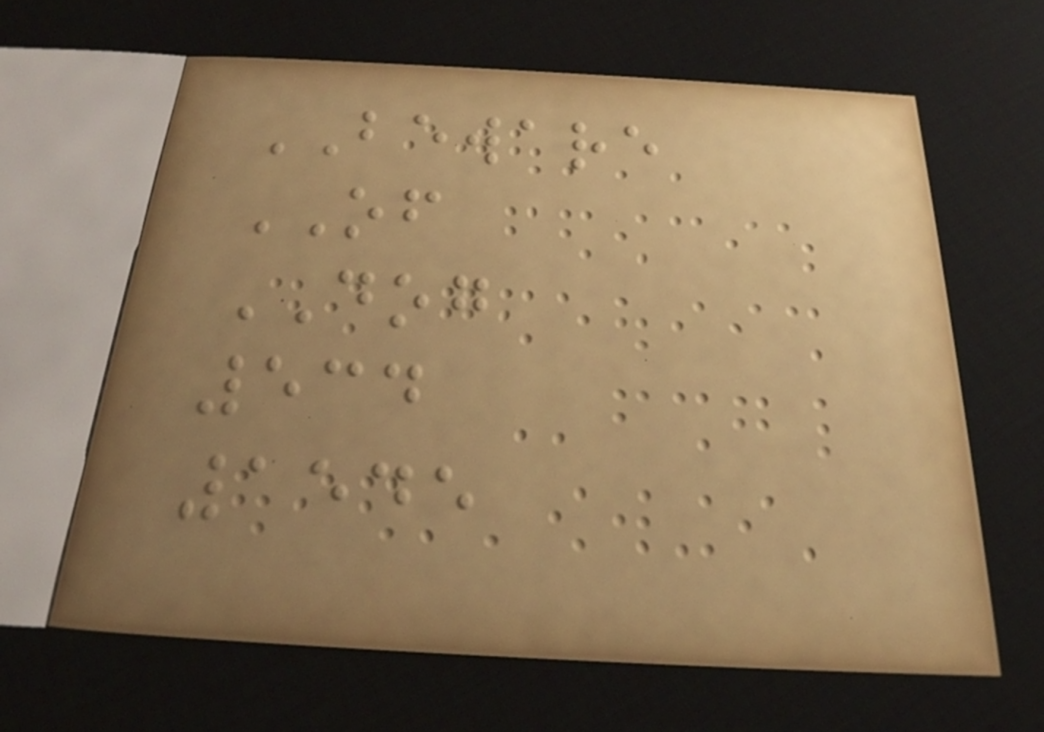BEWARE
OF
DOG
534
1545
